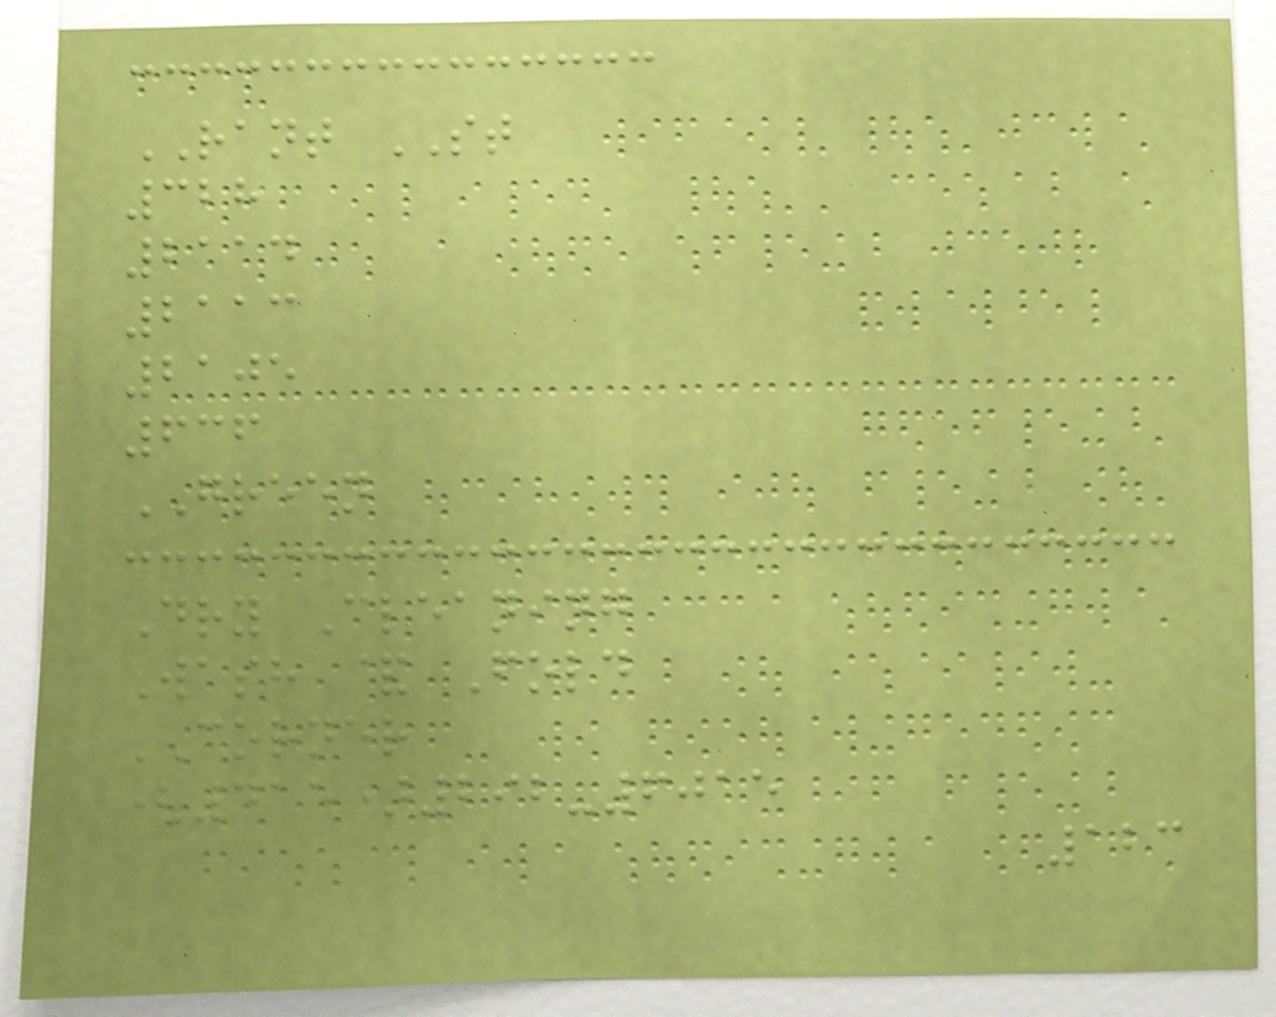RANT ST
328
2114
2113
2105
636
GREEN
Dry Cleaning
Wash & Fold
CORNER
(415)292-6015
123
